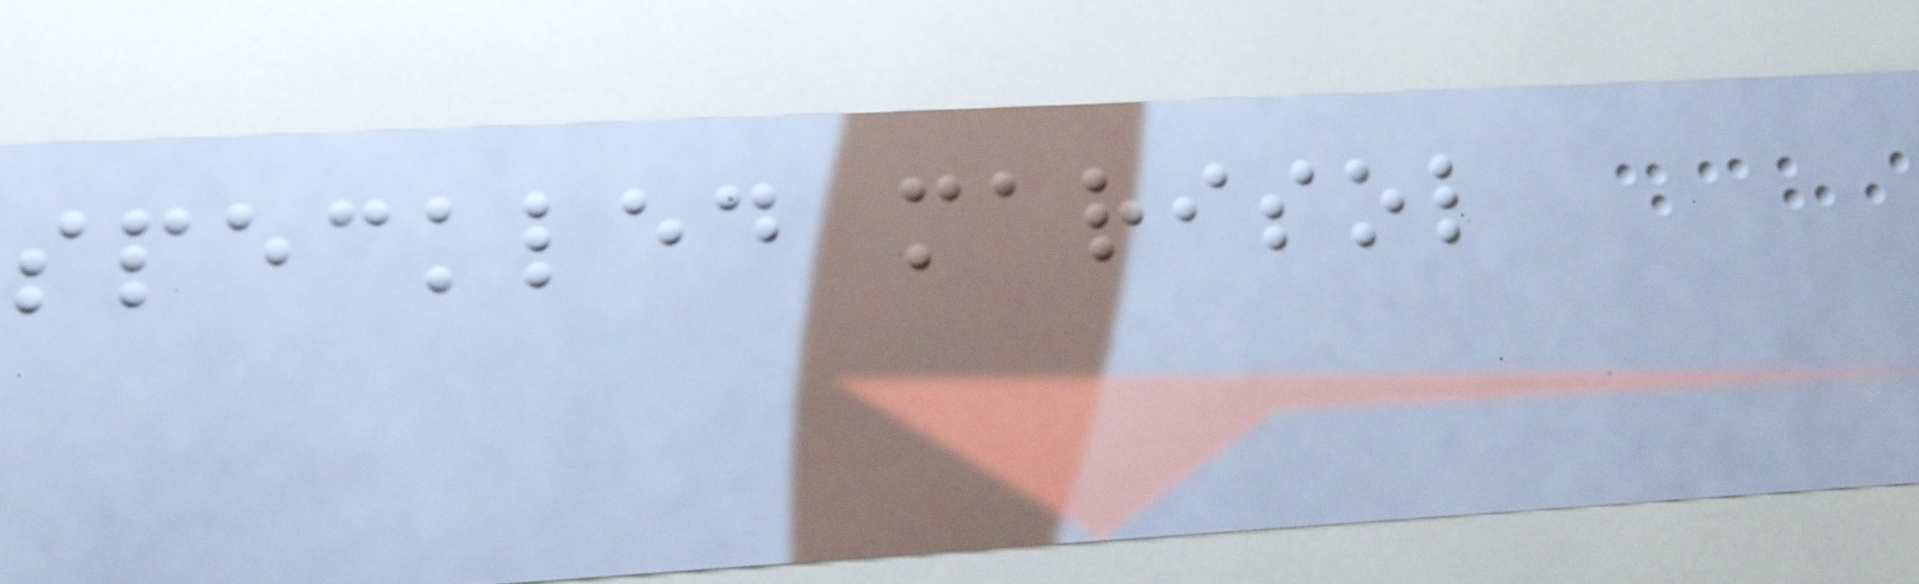speckled marisol
